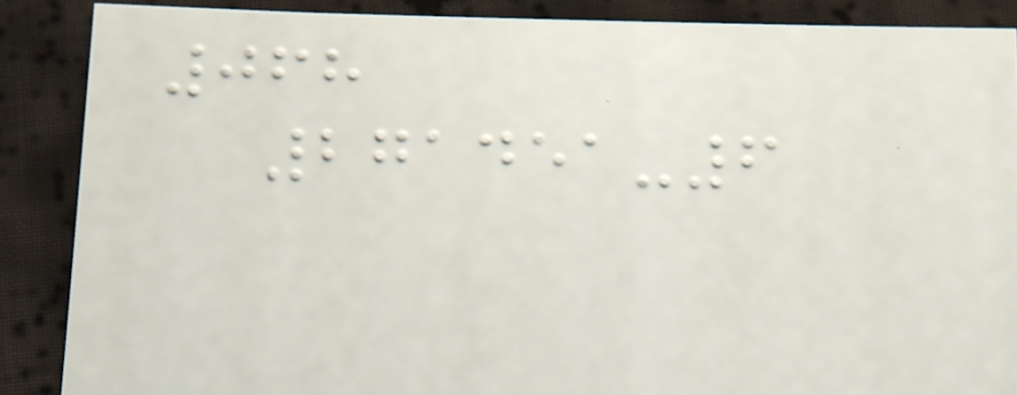068
271451-6
